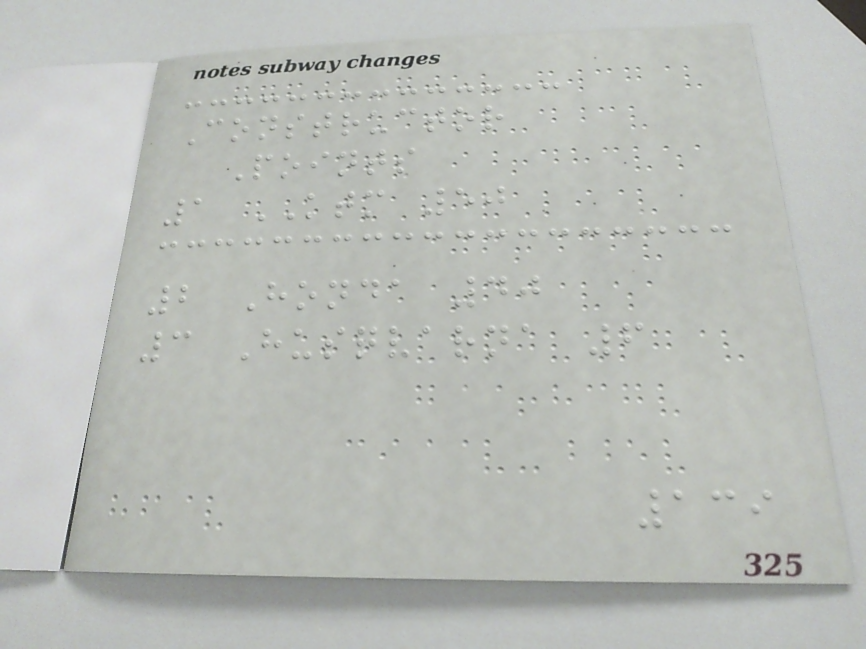Constructor
Points
1 KTM 50
2 Honda 40
3 Husqvarna 6
139
